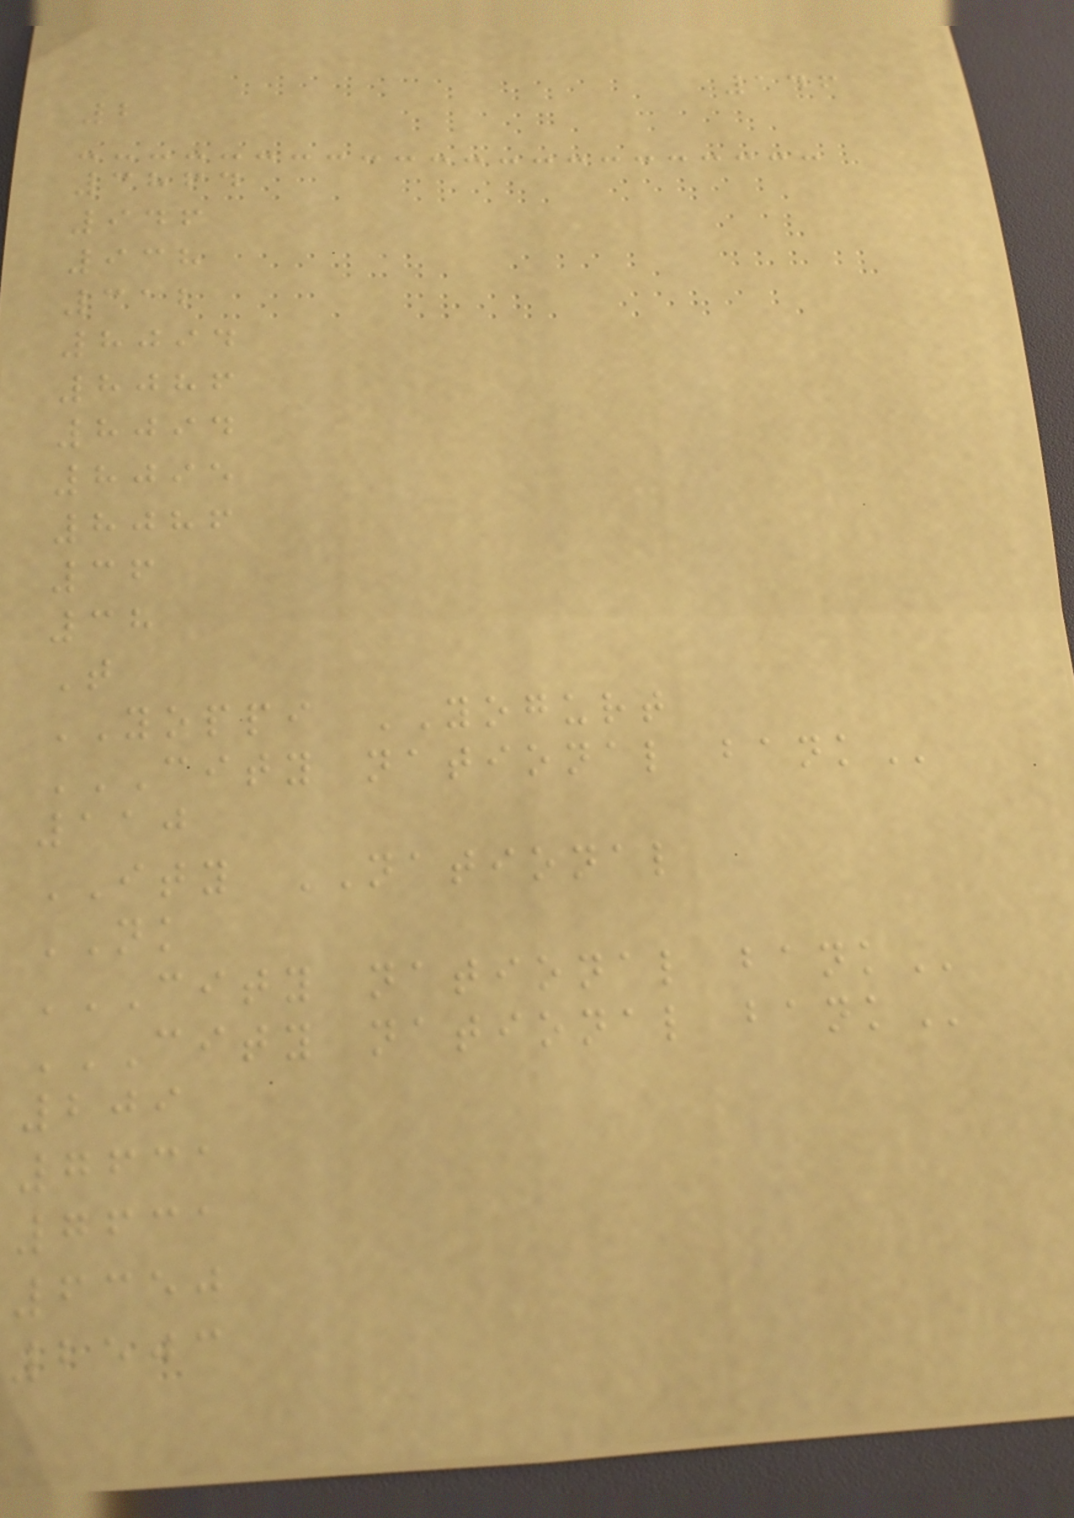146
2
3864
946
938
312
8094
8086
8094
8095
8086
36
38
T
YOPPI YOGURT
CITY NATIONAL BANK
110
ITY NATIONAL
NK
CITY NATIONAL BANK
CITY NATIONAL BANK
209
7631
7631
6350
2503
